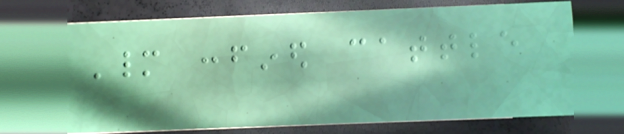Many confined cattle
